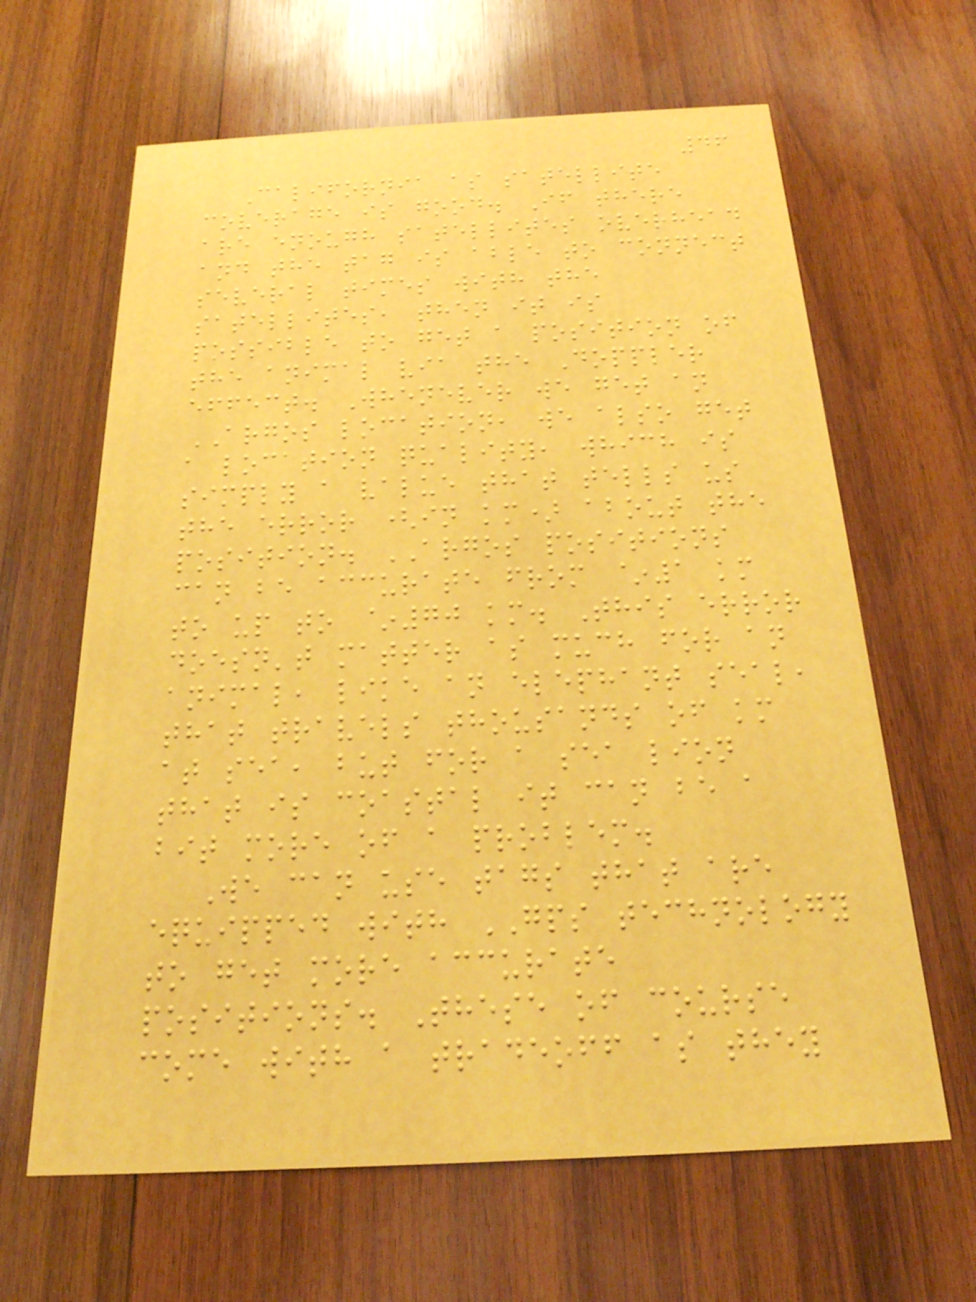46
California as satellite
coverage is good. If there
are enough satellites overhead
and the tag is able to connect
several times with the
satellites, then it is
possible to get a position of
the animal via the Doppler
effect. Whenever we get an
ARGOS location, we also get
a location quality, which is
simply a value that tells us
the error (in km) about the
position. ARGOS positions
can be accurate from ~1 km
to up to ~70 km. This error
doesn't matter as much for an
animal, like an elephant seal,
that travels thousands of km
at sea, but for a sea lion
that is coastal it can be a
bit more of a problem.
We can use tags that are
equipped with GPS technology
to get more accurate
positions. These of course
come with a tradeoff as they
